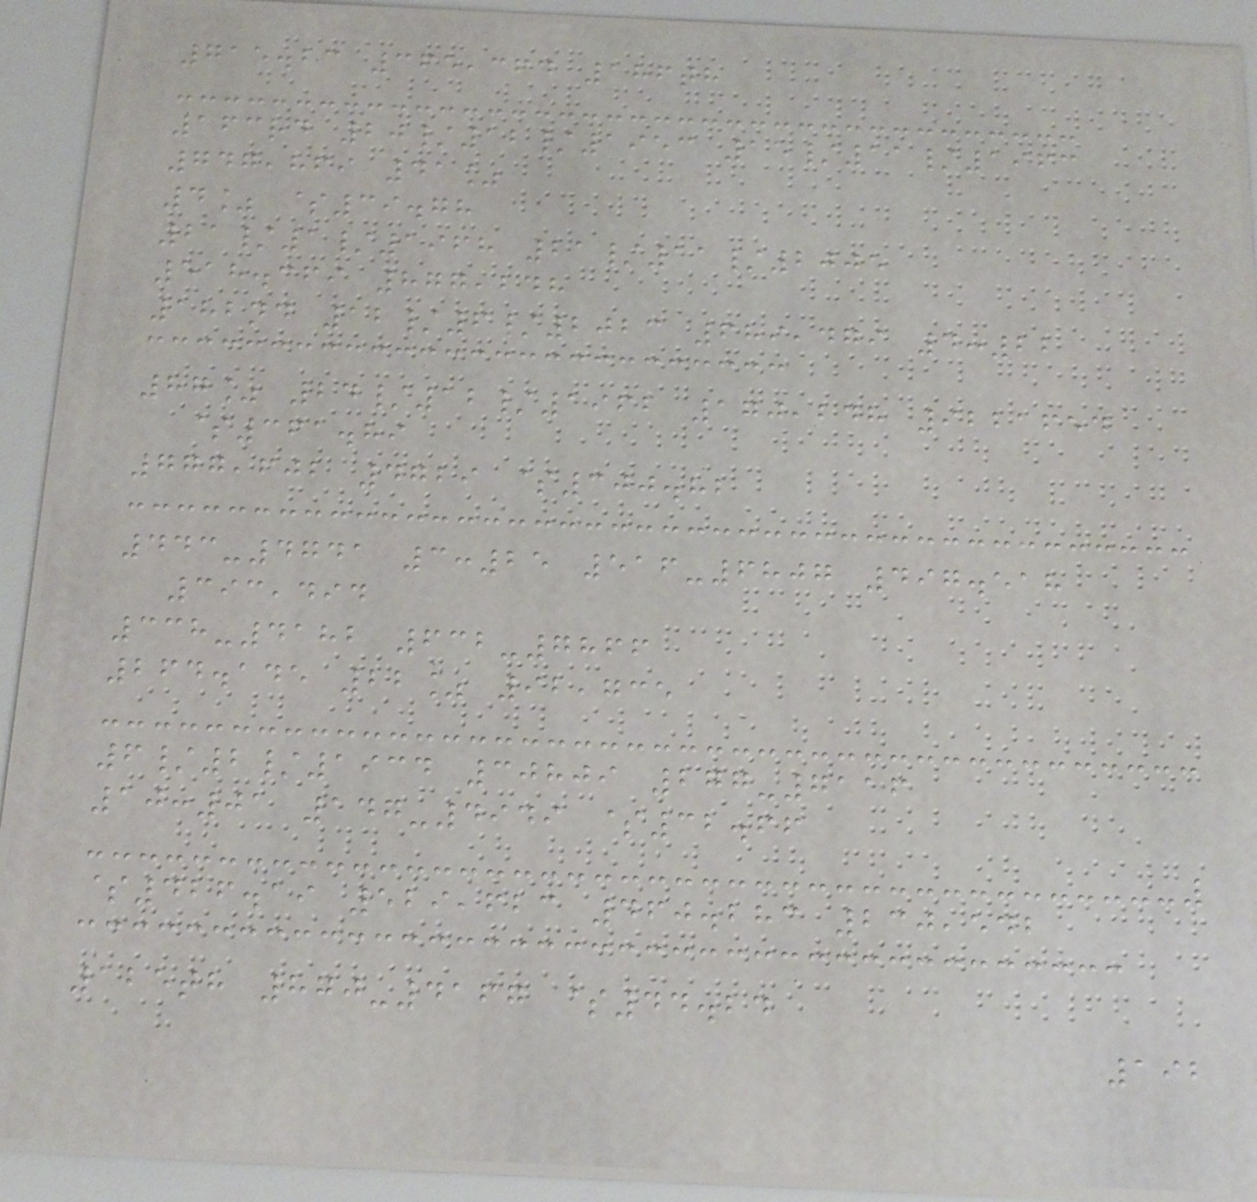715.23 365,364 186th
163rd 20/12/1953 15/11/1963
747,869 41%
4% $39.78
21/1/1968 21/11/2005
518.369 877,248
182nd 12/6/2023 689,479 4:22
87% 24/12/1962 170,248 9221654
$361.89
777,602 4729 $300.82
443-4741 3:25 516-6807 497.518
393,494
338-4182 632-7866
264.145 22% 92,735
6/2/1934 30809 277-7116
10:01 147-4949 $32.66
$426.19 529,623 460.283 230,542
125th 870-4167 $44.24
192
